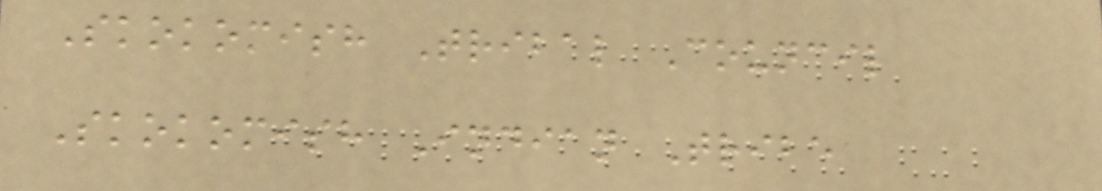Skokomish Tribal Council
Skokomish Indian Tribe
